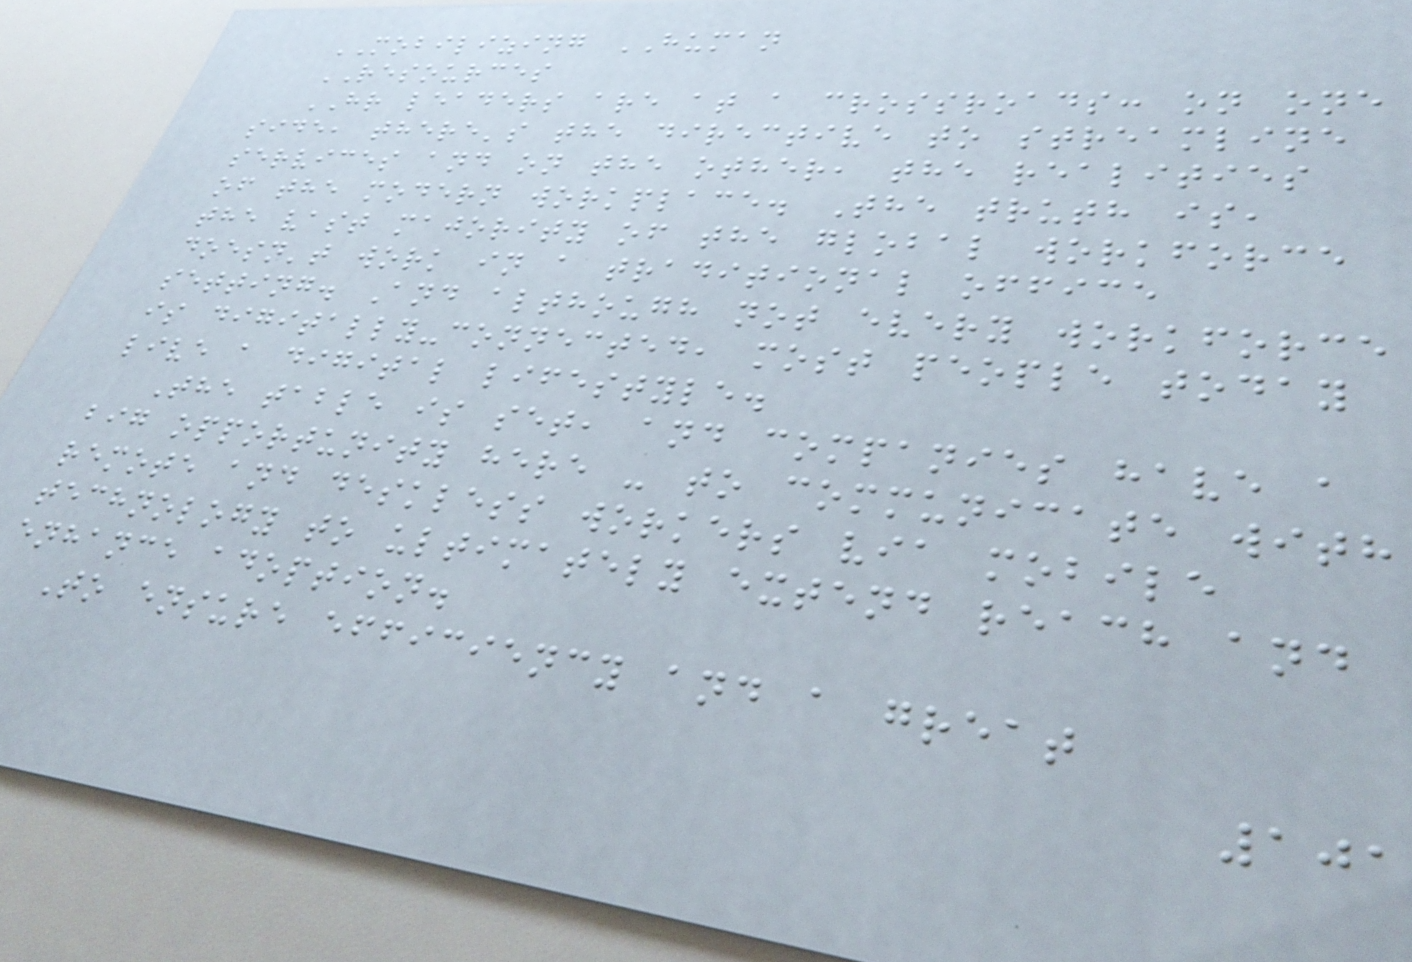MOBILIZING HUMAN
RESOURCES
HR leaders are at a crossroads: on one
side, there's the directive to streamline
services and on the other, the realities
of the modern workplace. The truth is,
the vast majority of the global workforce
doesn't work in a traditional office
setting. And although not every workforce
is digitally-connected, most people today
live a digital lifestyle.
The table is set, and companies have a
big opportunity here - to communicate with
remote and deskless workers via mobile
technology to ultimately extend reach and
enhance adoption.
To ensure efficiency and a great
101
